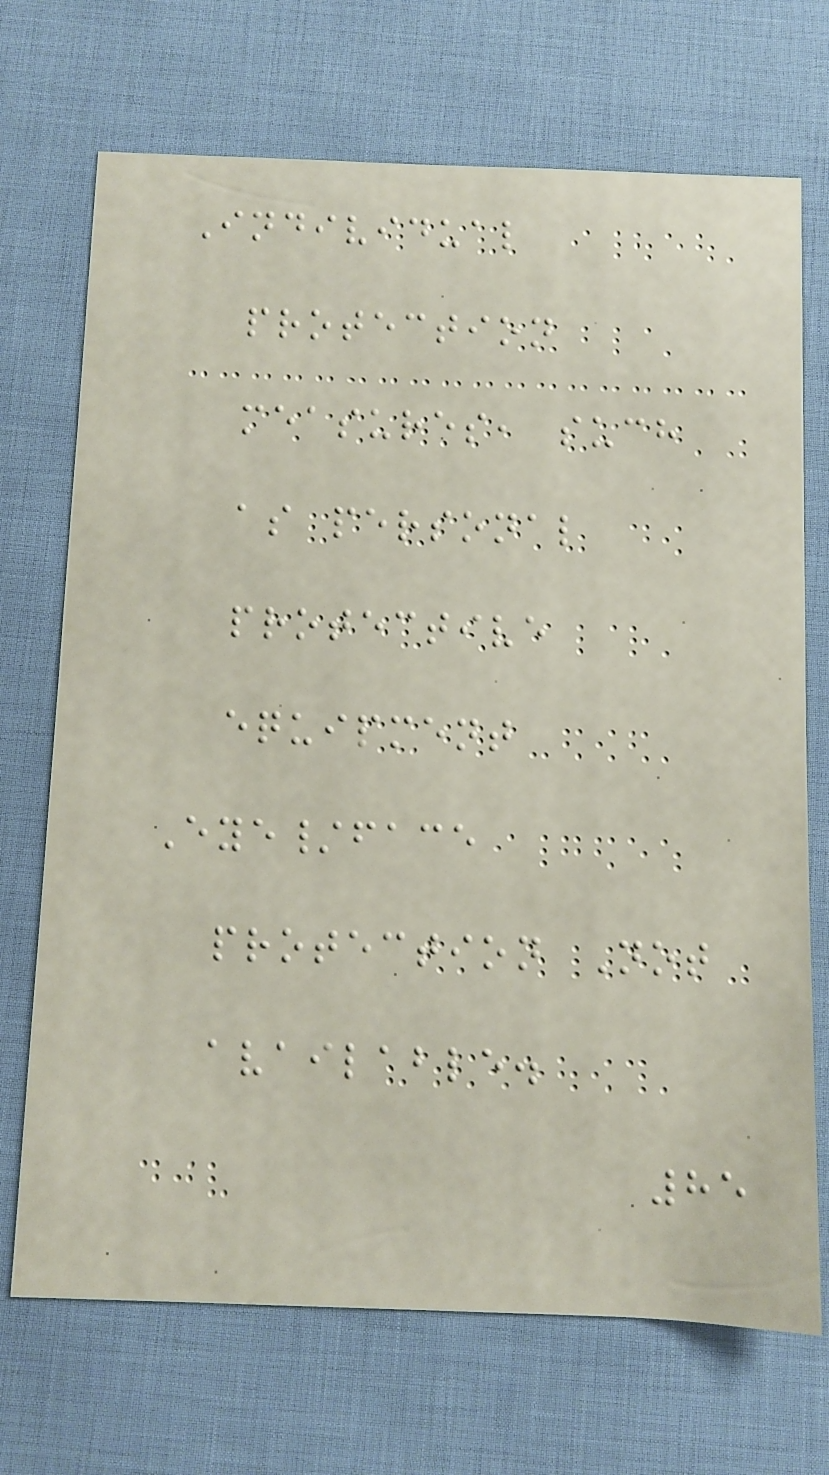Individual
protection
measures, such
as personal
protective
equipment
Eye/face
protection Not
available.
85
